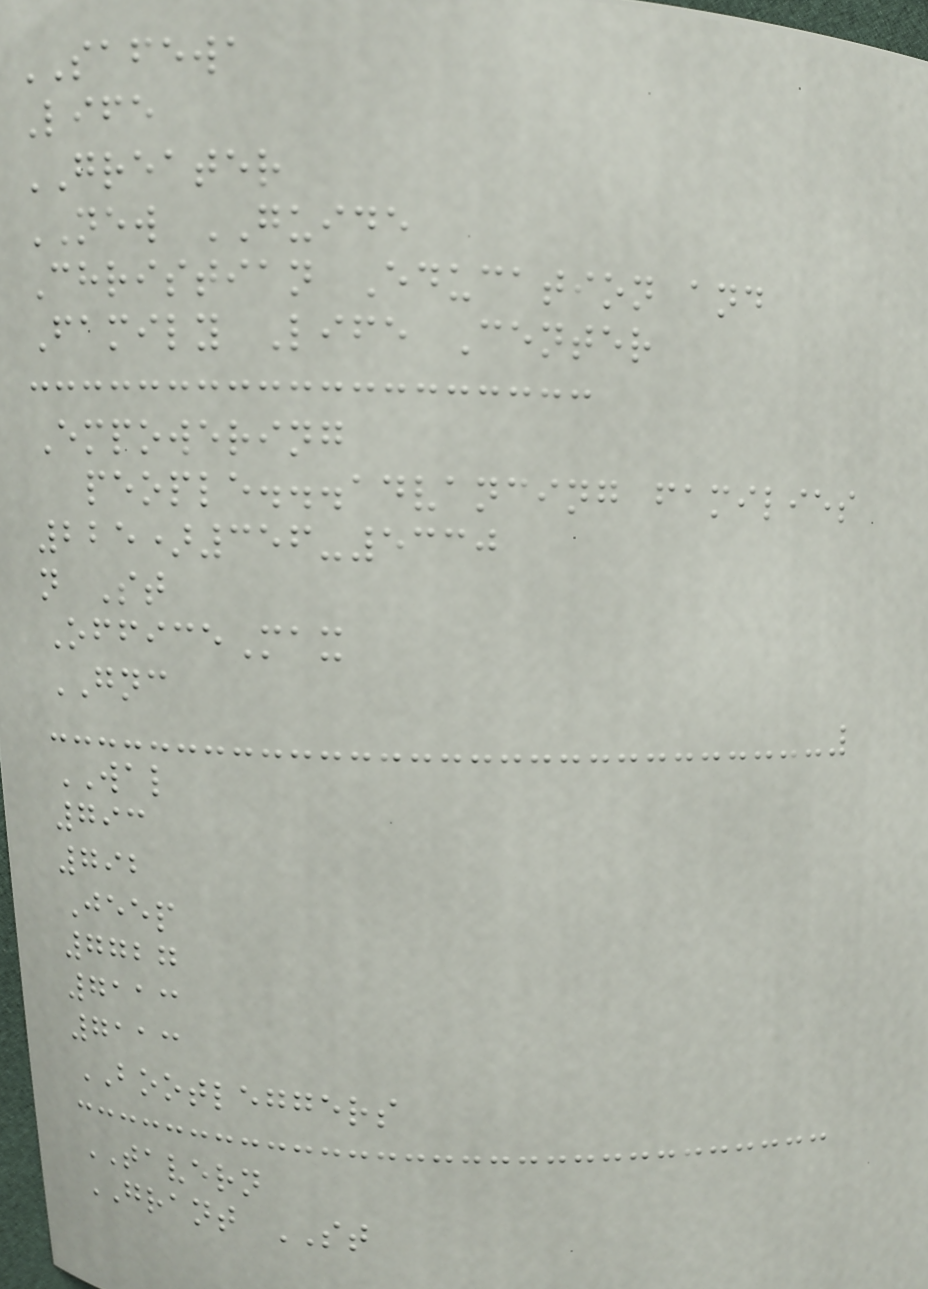SAFEWA
Life
GREATER
NEW GUIDE
Christian Education and
Family Life Center
Empowering
people...advancing families
225)356-5330
n St
OfficeMax
GNC
WAL
793
792
Jeep
7727
7113
7113
BOOTLEGGERS
TAVERN
GRANT ST
